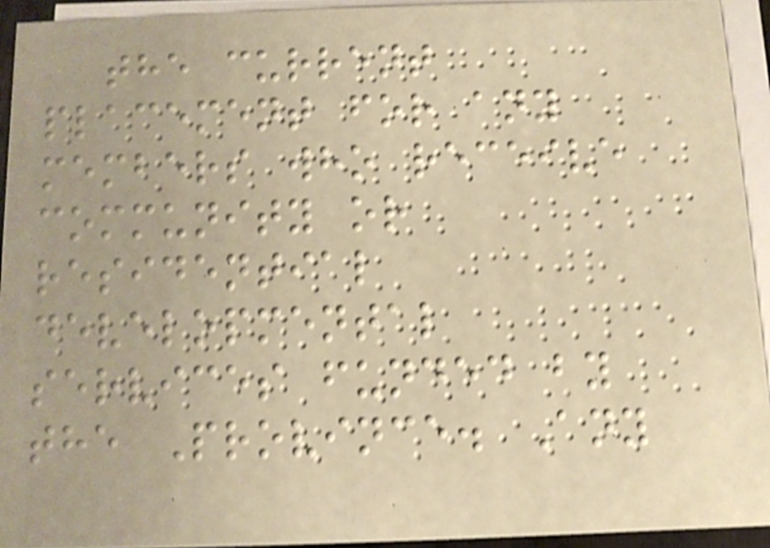the current
placement for any
members who receive
community or
residential
developmental
services funded by
the Province. Any
